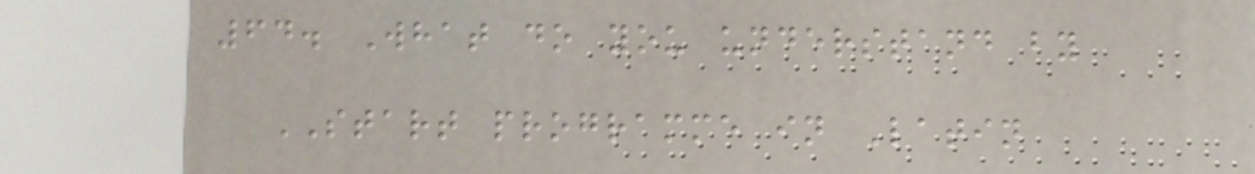64. What do you understand by
START programme in Latin
